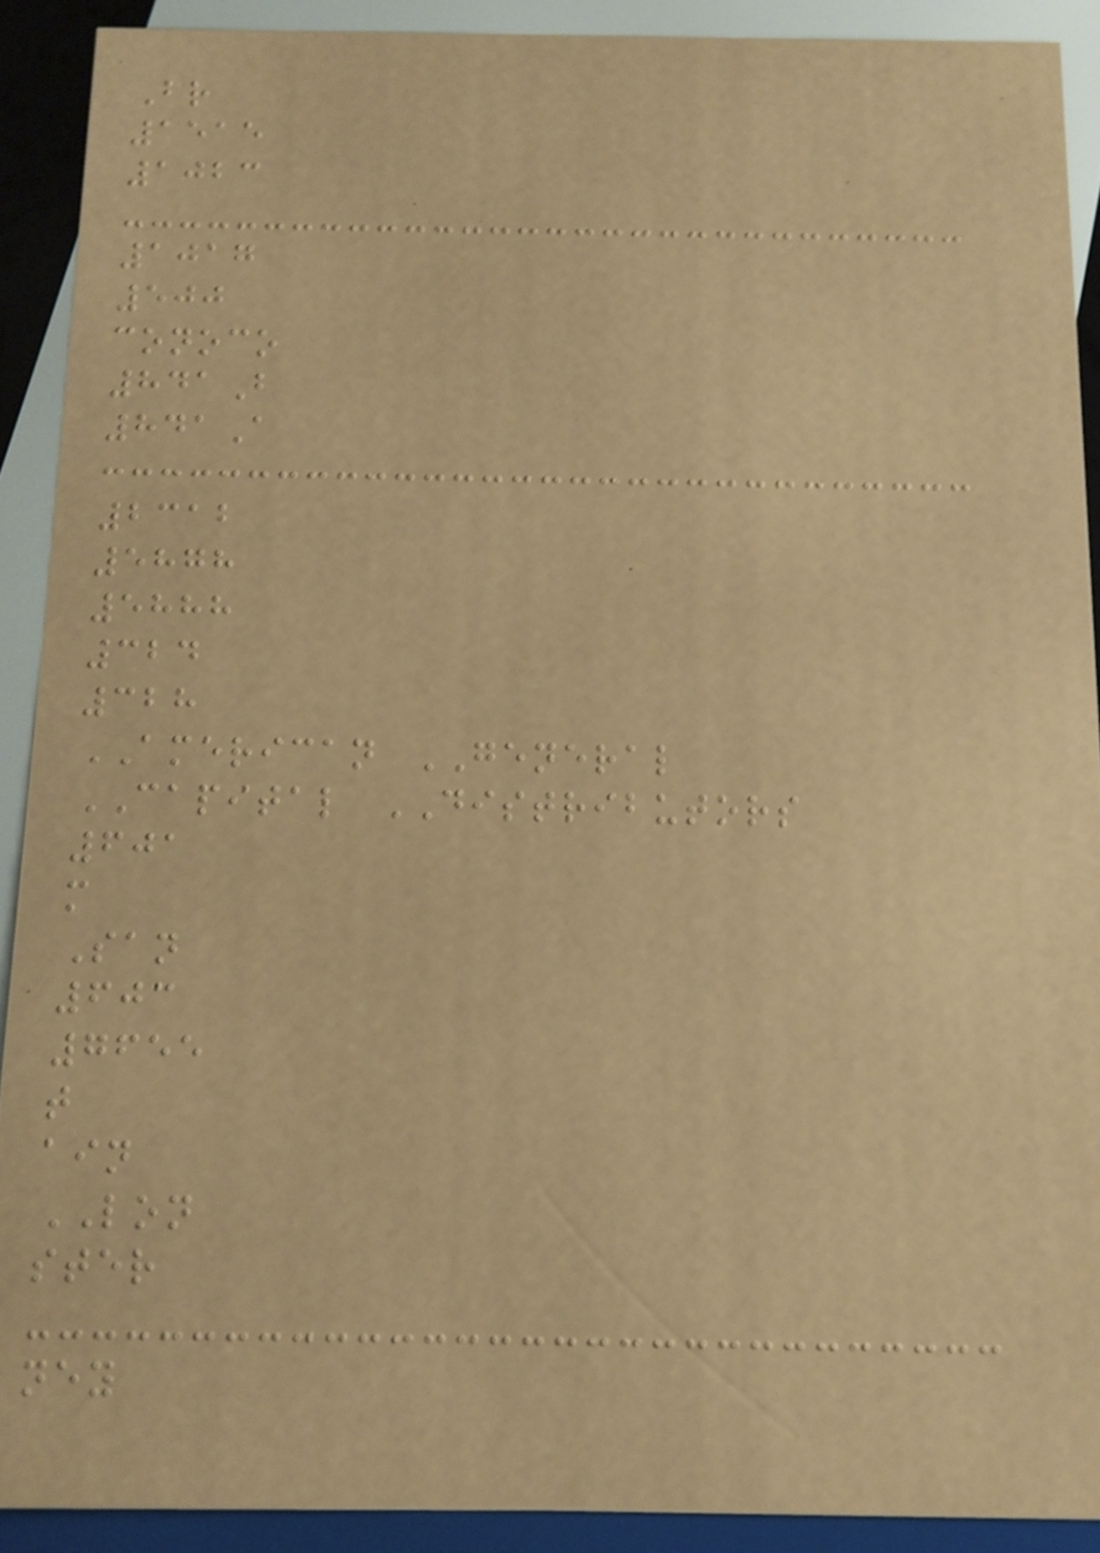Br
1515
1023
1017
500
conoco
841B
841A
2312
5878
5888
324
328
AMERICAN GENERAL
CAPITAL DISTRIBUTORS
601
m
San
603
7655
t
ain
LON
ster
ney
